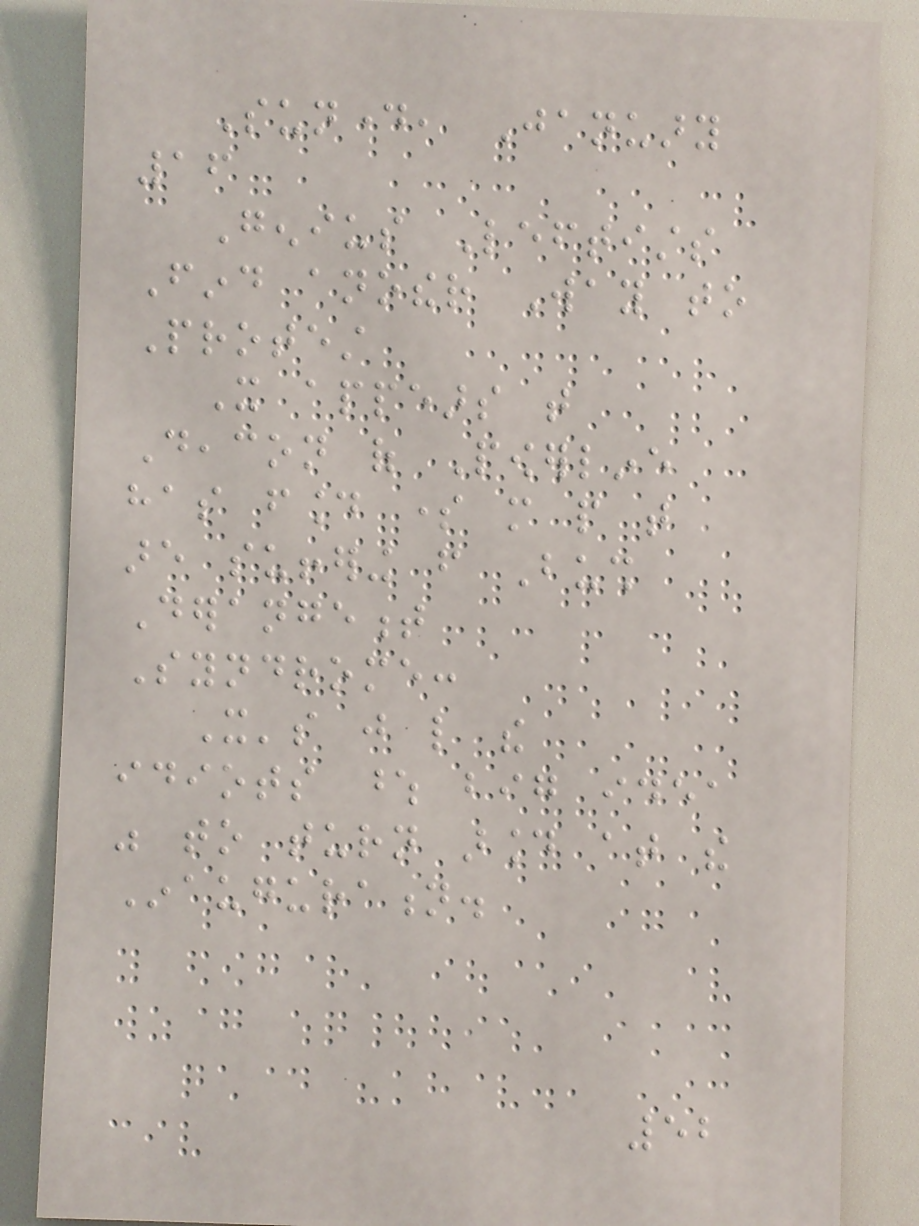Sunday, January
16
Genius Leftists
Find another Way to
Protest
It appears that
Deacon of Powerline
has found some more people that
are suffering from Bush
Derangement
Syndrome:
It's just like the
idiots whose big idea
was to turn around at the
Inauguration.
52
